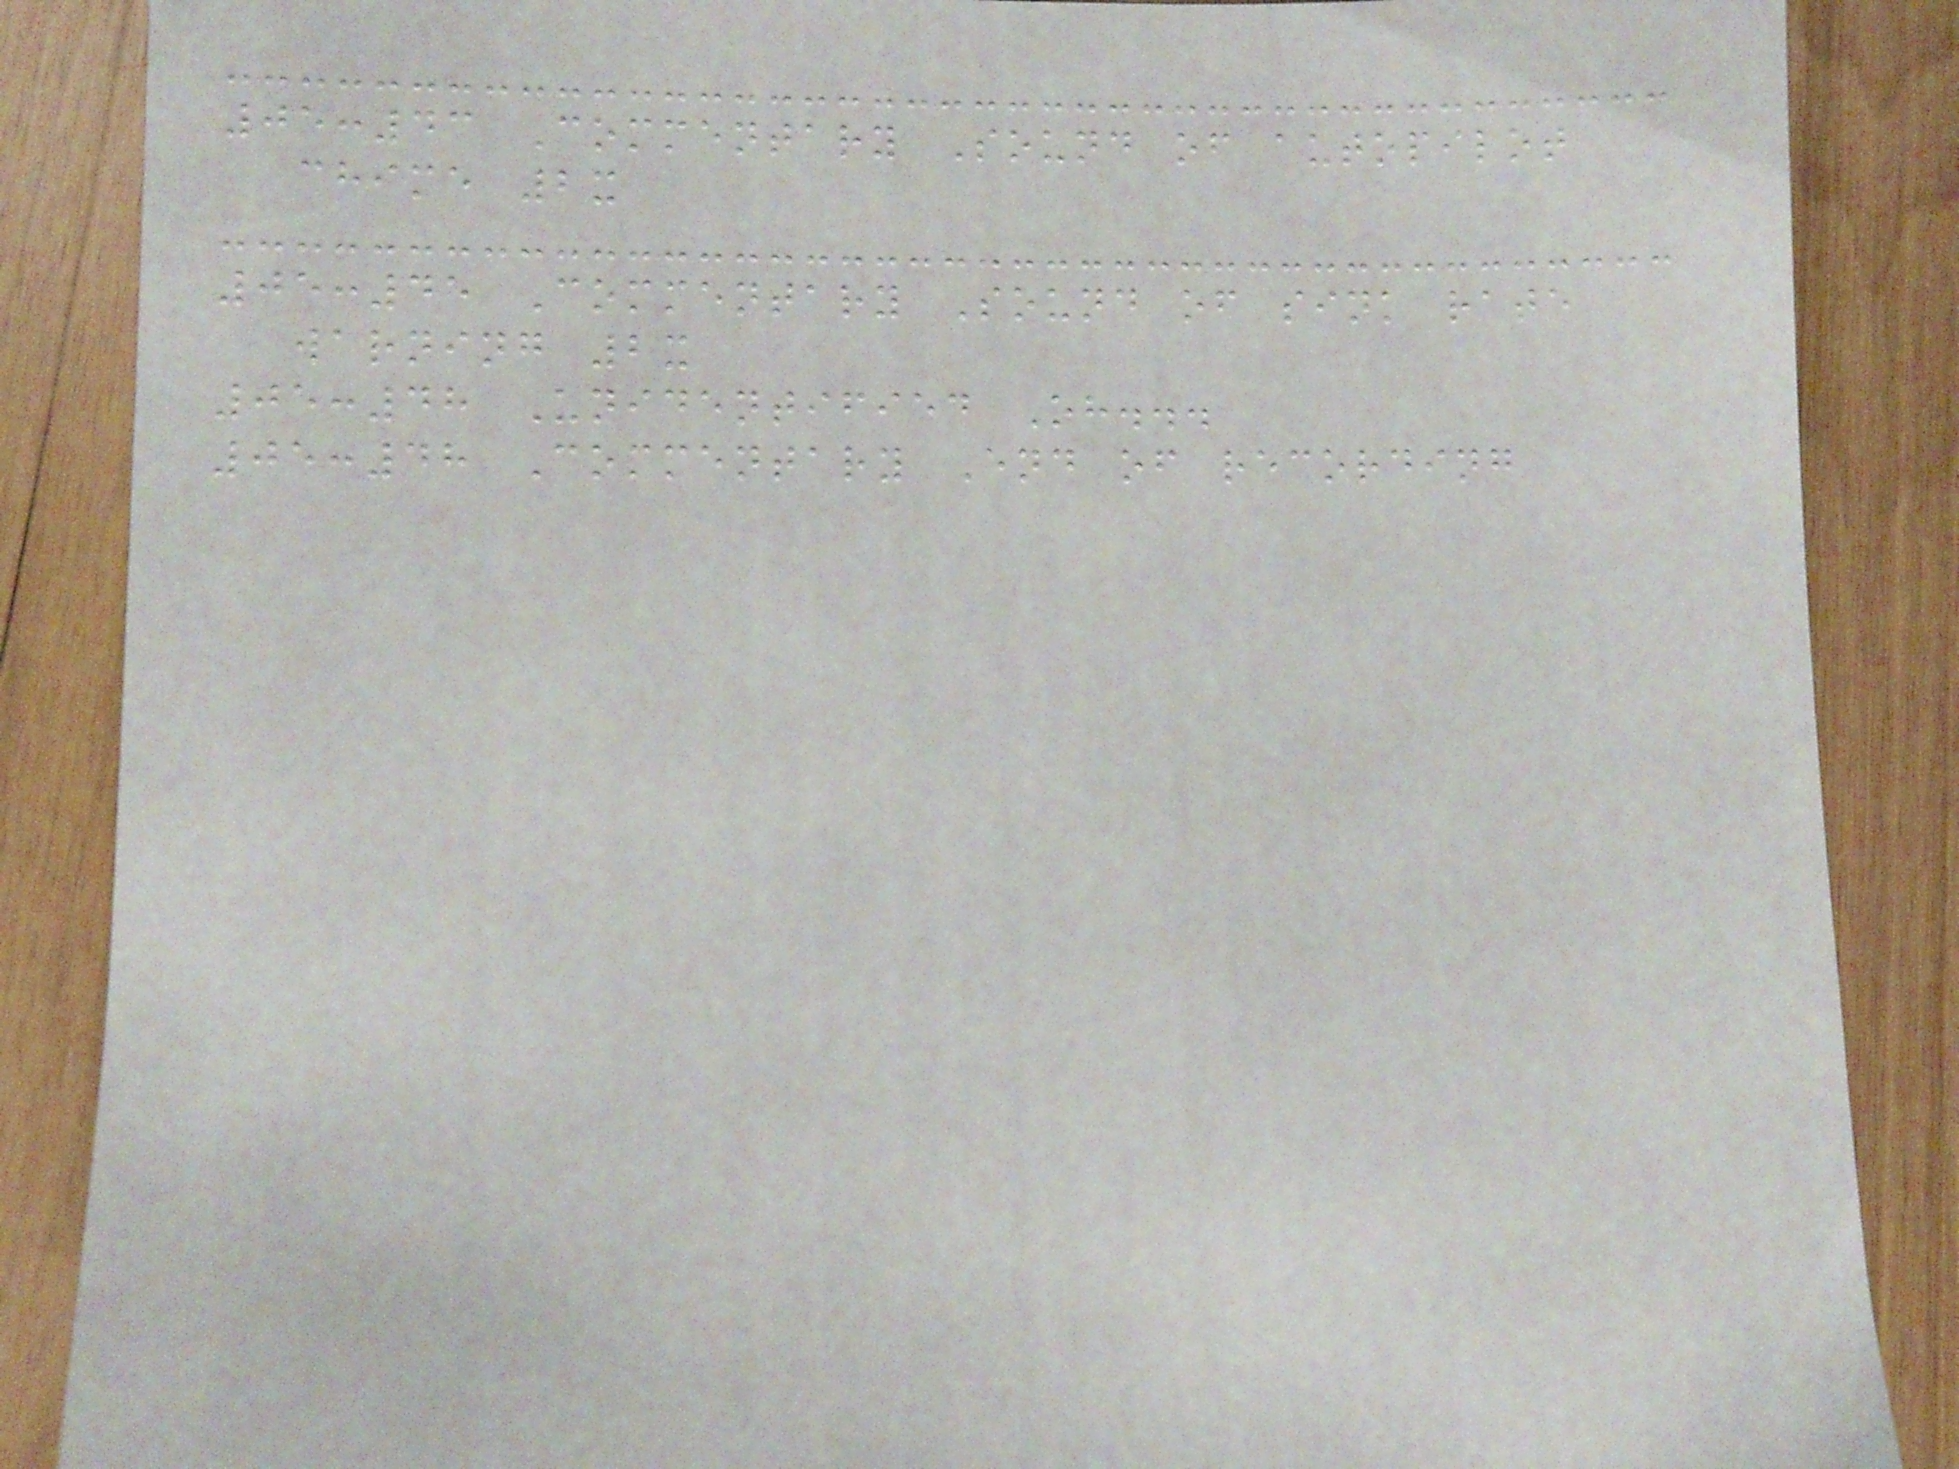05:43 Commentary Sound of autopilot
chime 2x
05:45 Commentary Sound of sink rate
warning 2x
05:48 Unidentified Oh...
05:48 Commentary End of recording
